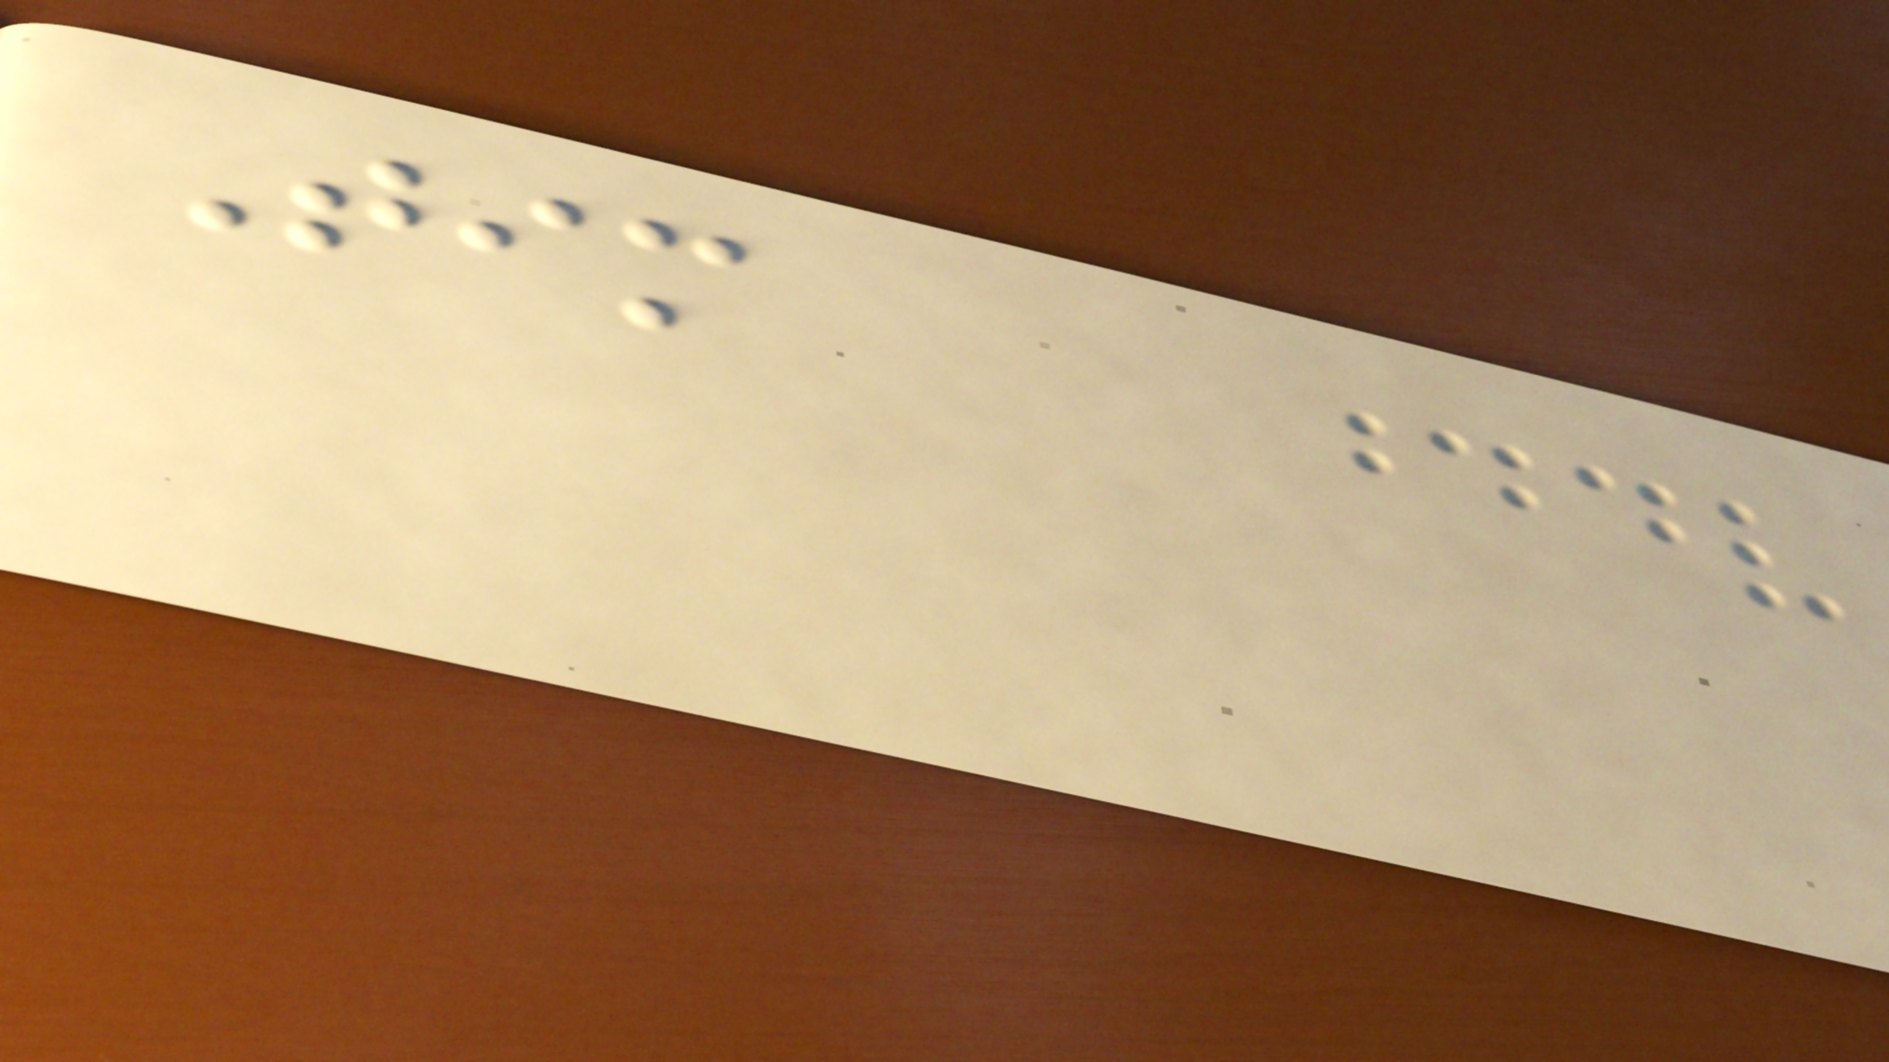Tim
